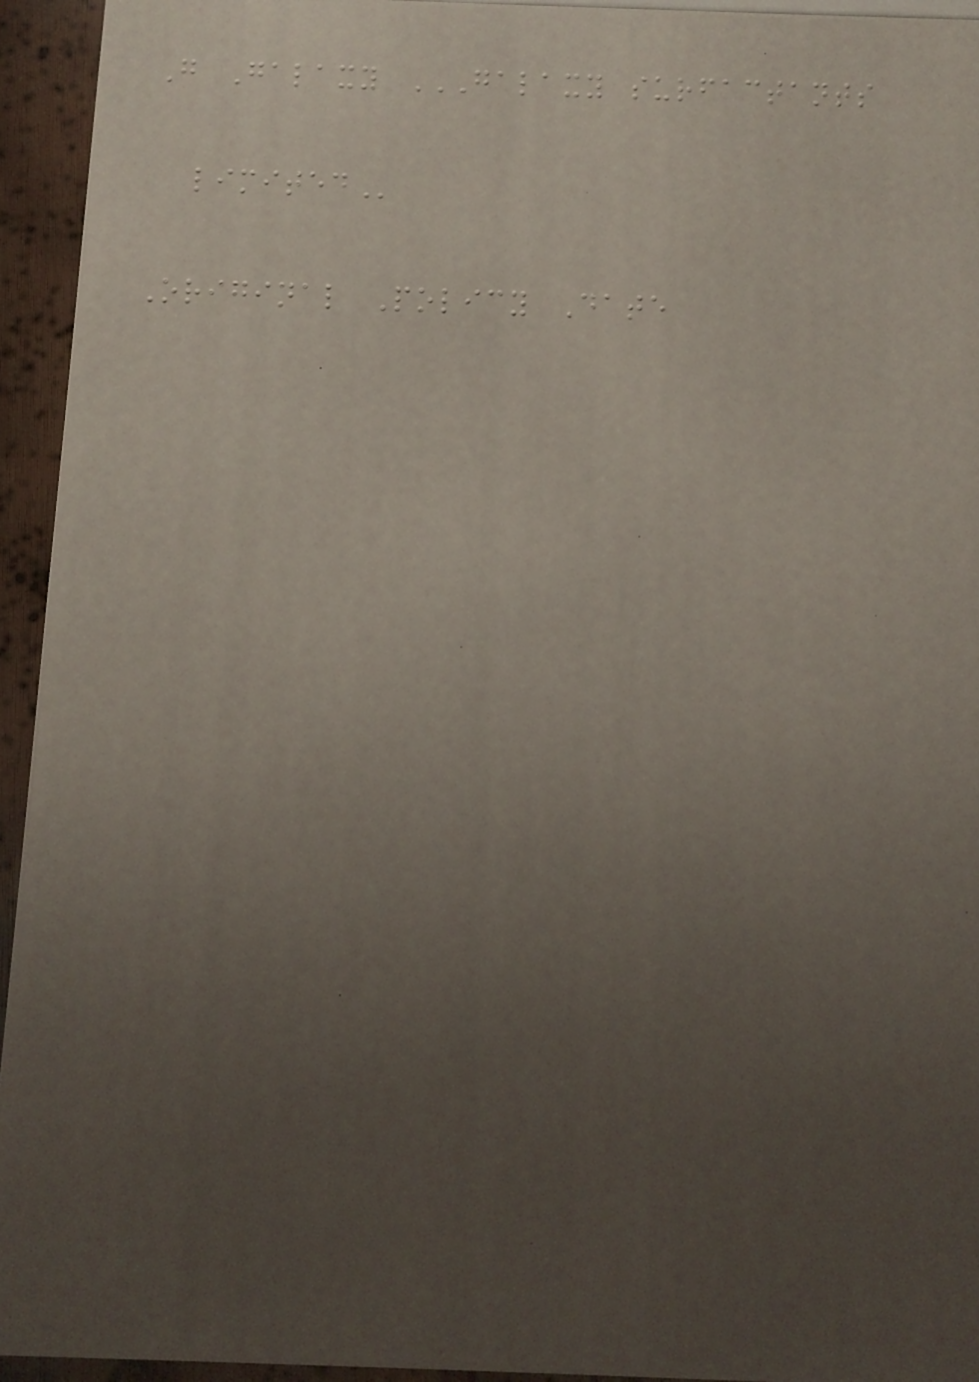G Galaxy GALAXY SURFACTANTS
LIMITED
Original Policy Date
